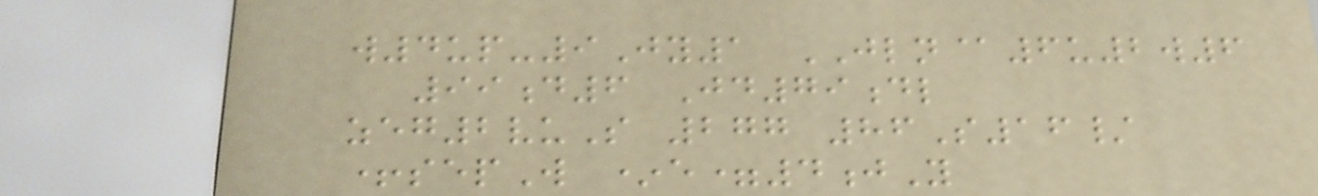w4up-9Jy1 JLN@6u2w6
99d6 Jd79dl
zeg2vuS 277 86S16/
+sepW *e=4jY
